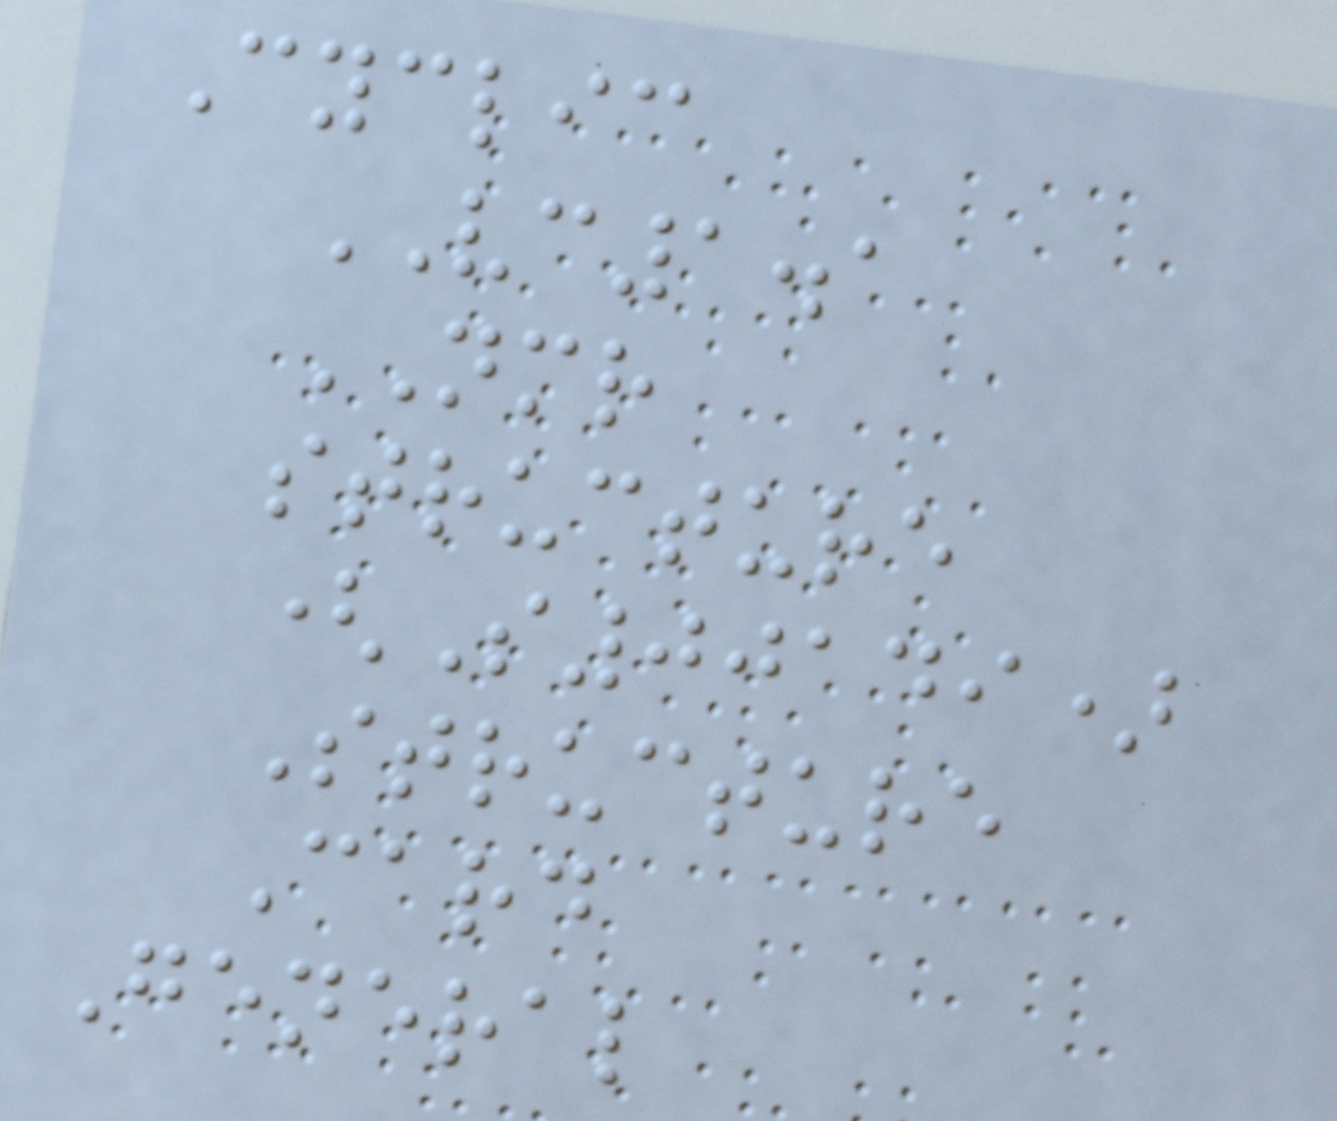Cyclic
VC1.1
NMR
structure
(S00149)
Structure
Card
General
